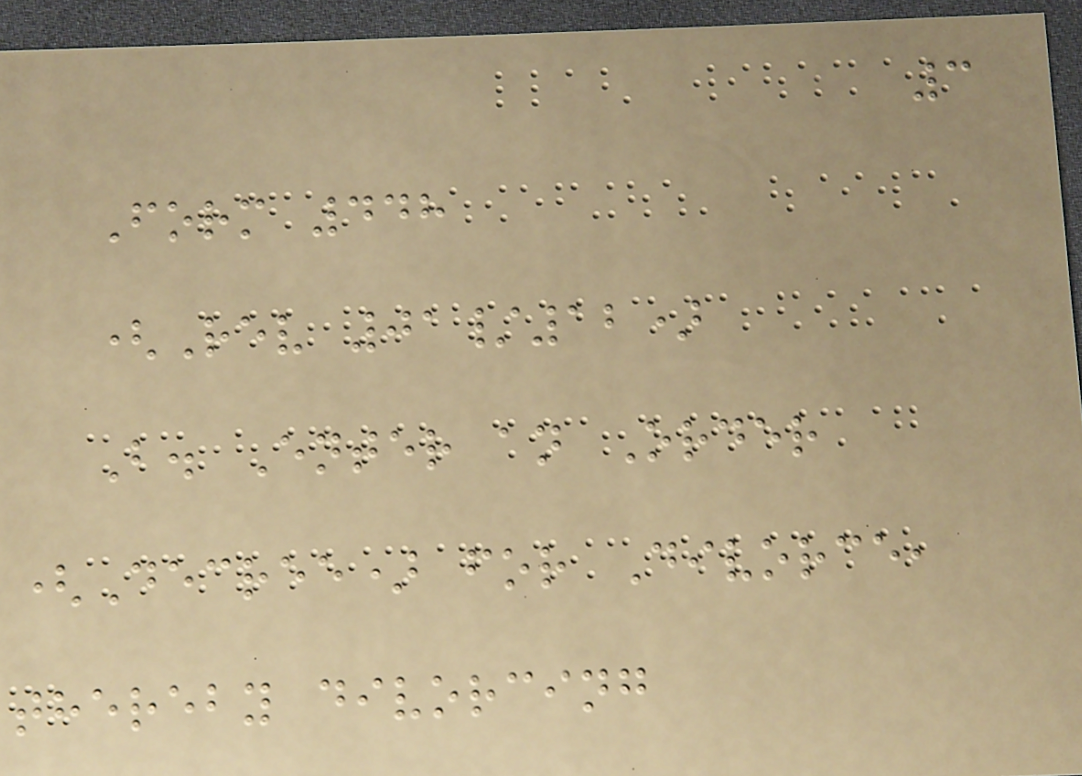3
Form 448
(Rev 01/12)
B. Enter an Order
(Decree) for Divorce,
thereby divorcing
